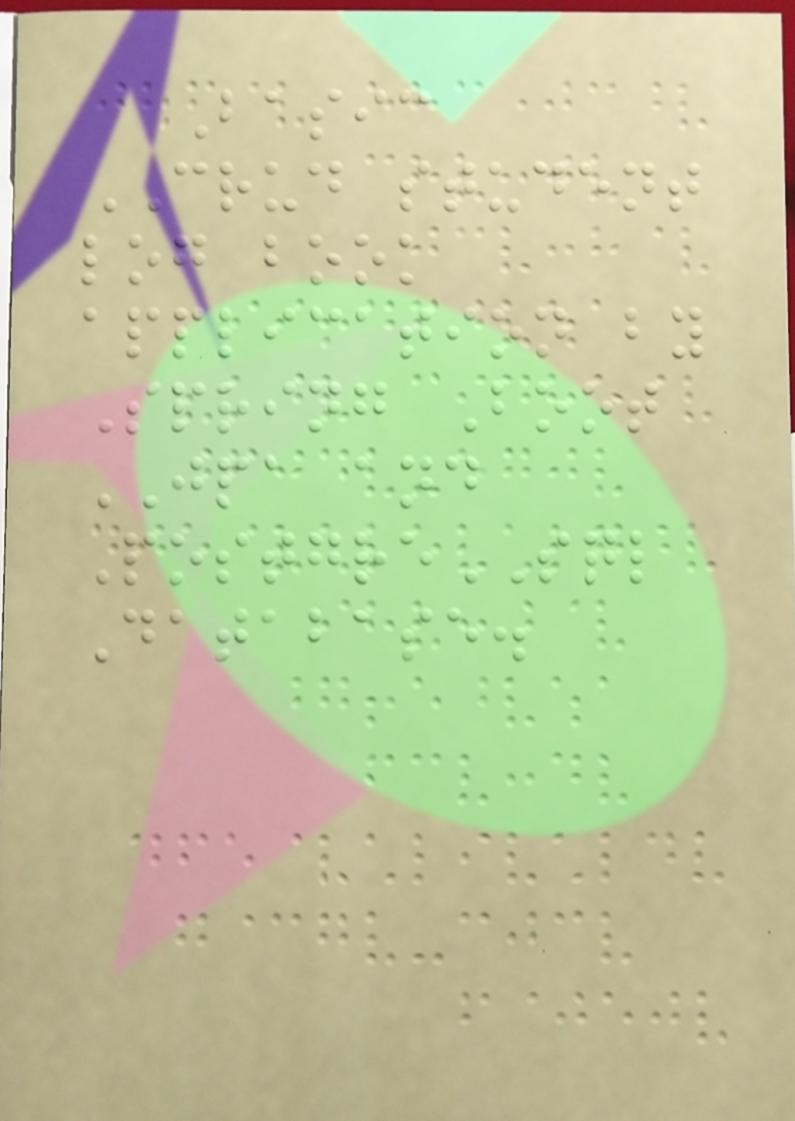Basic
CRUD student
log book
application by
Spring Boot
JPA and
PostgreSQL
Database.
